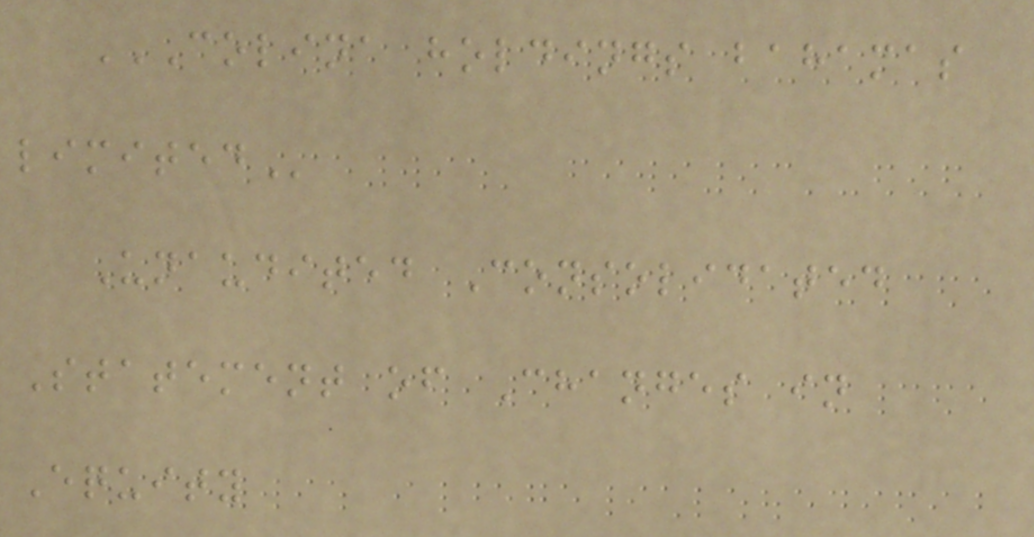COLINA HOLDINGS BAHAMAS
LIMITED
Unaudited Consolidated
Statement of Changes in
Equity
